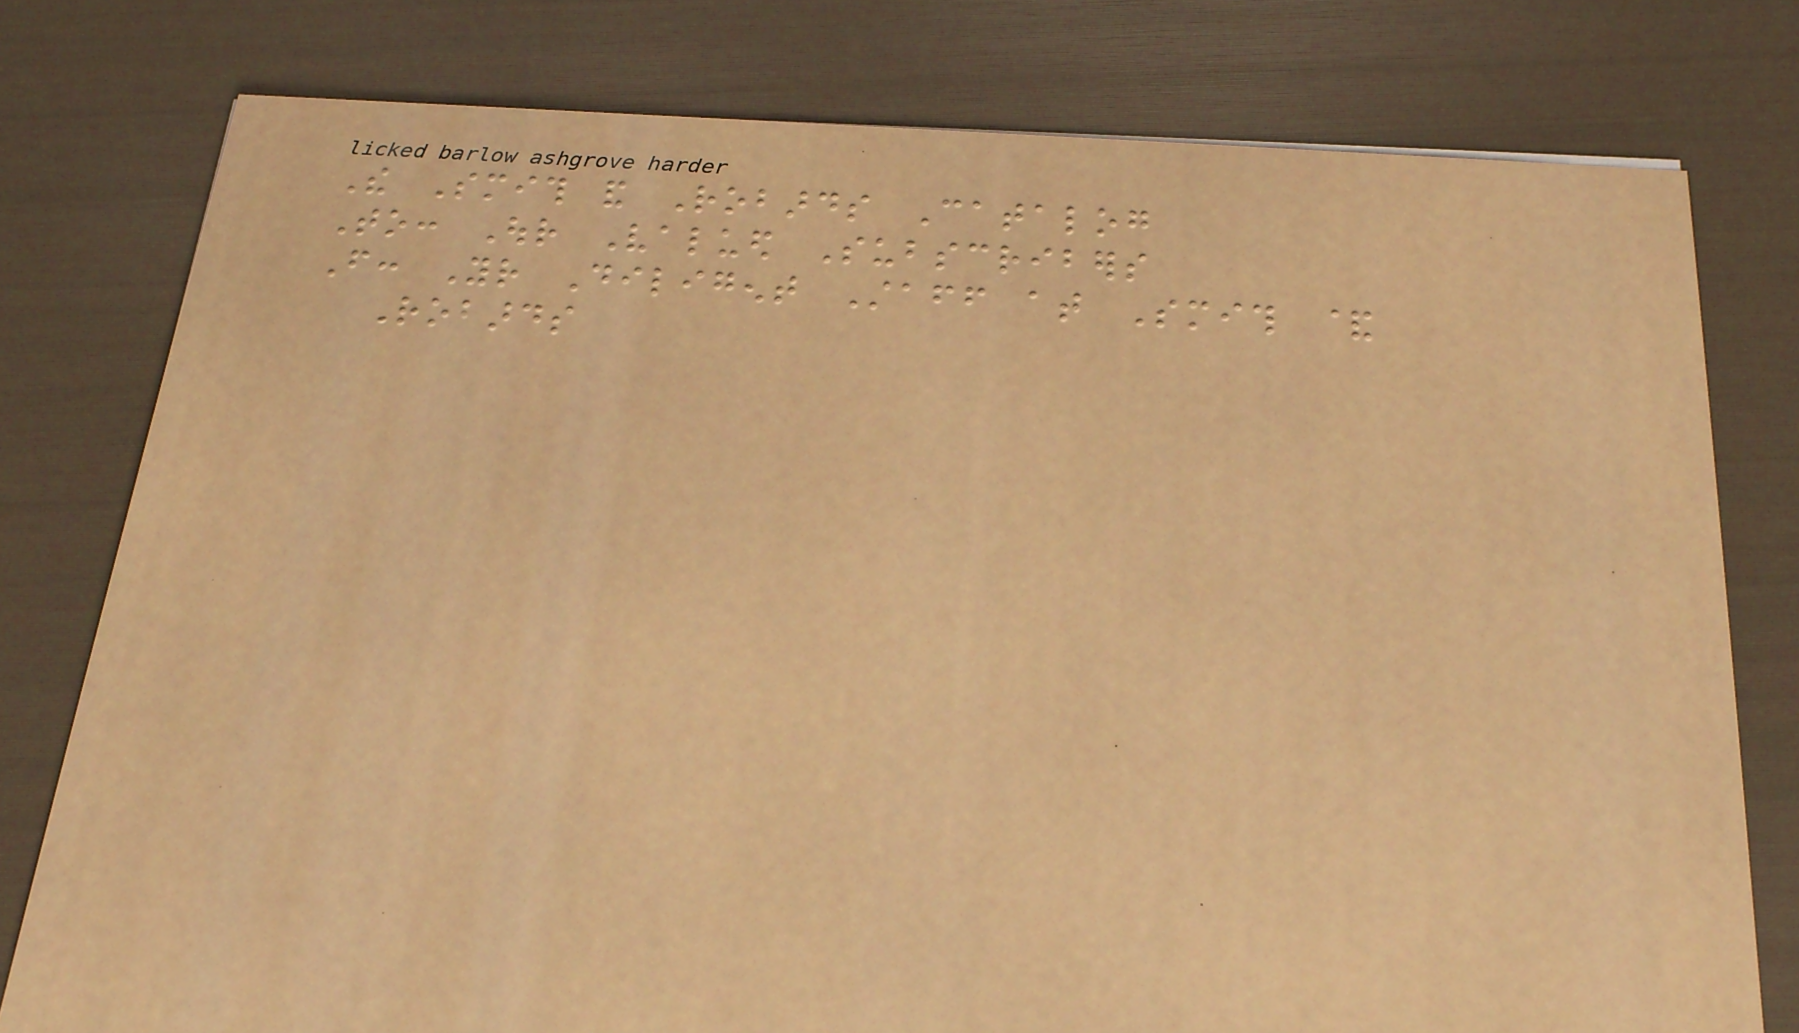The Smith and Robards Catalog
To: Our Valued Subscribers
From: Your Diligent Staff at Smith &
Robards
